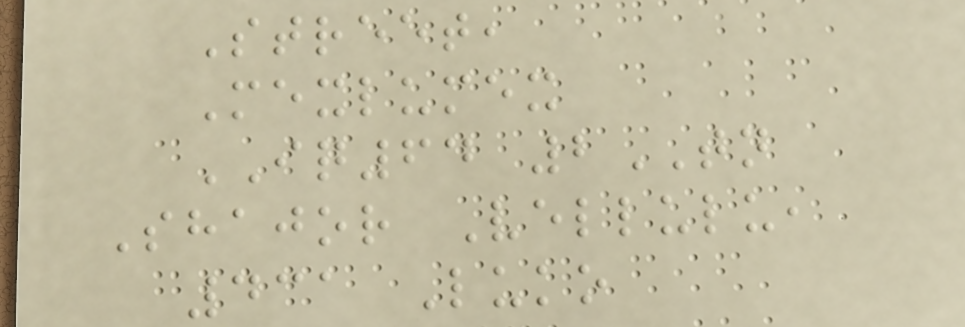Street,
Mexlumex
IQ64 2TN
Shajor Vellulu,
431 Luko
